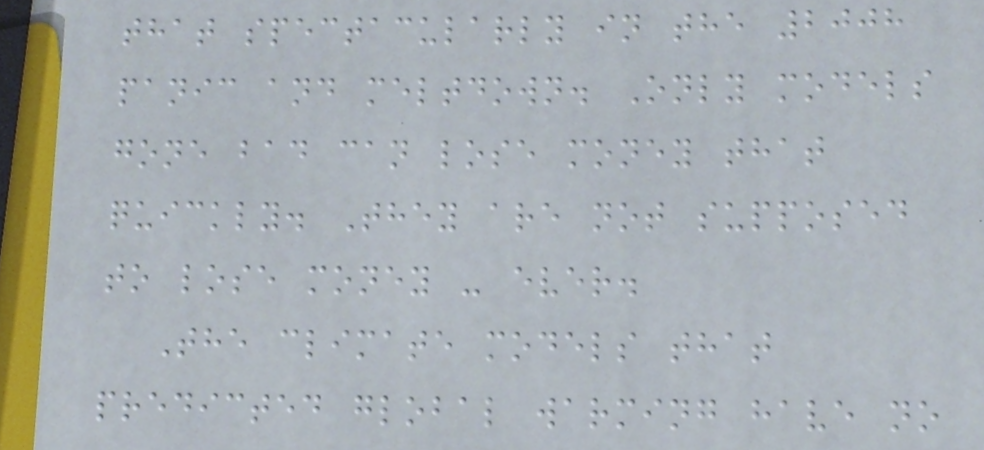that spectacularly in the 2008
panic and meltdown. Only models
gone bad can lose money that
quickly. They are not supposed
to lose money - ever.
The climate models that
predicted global warming have no
